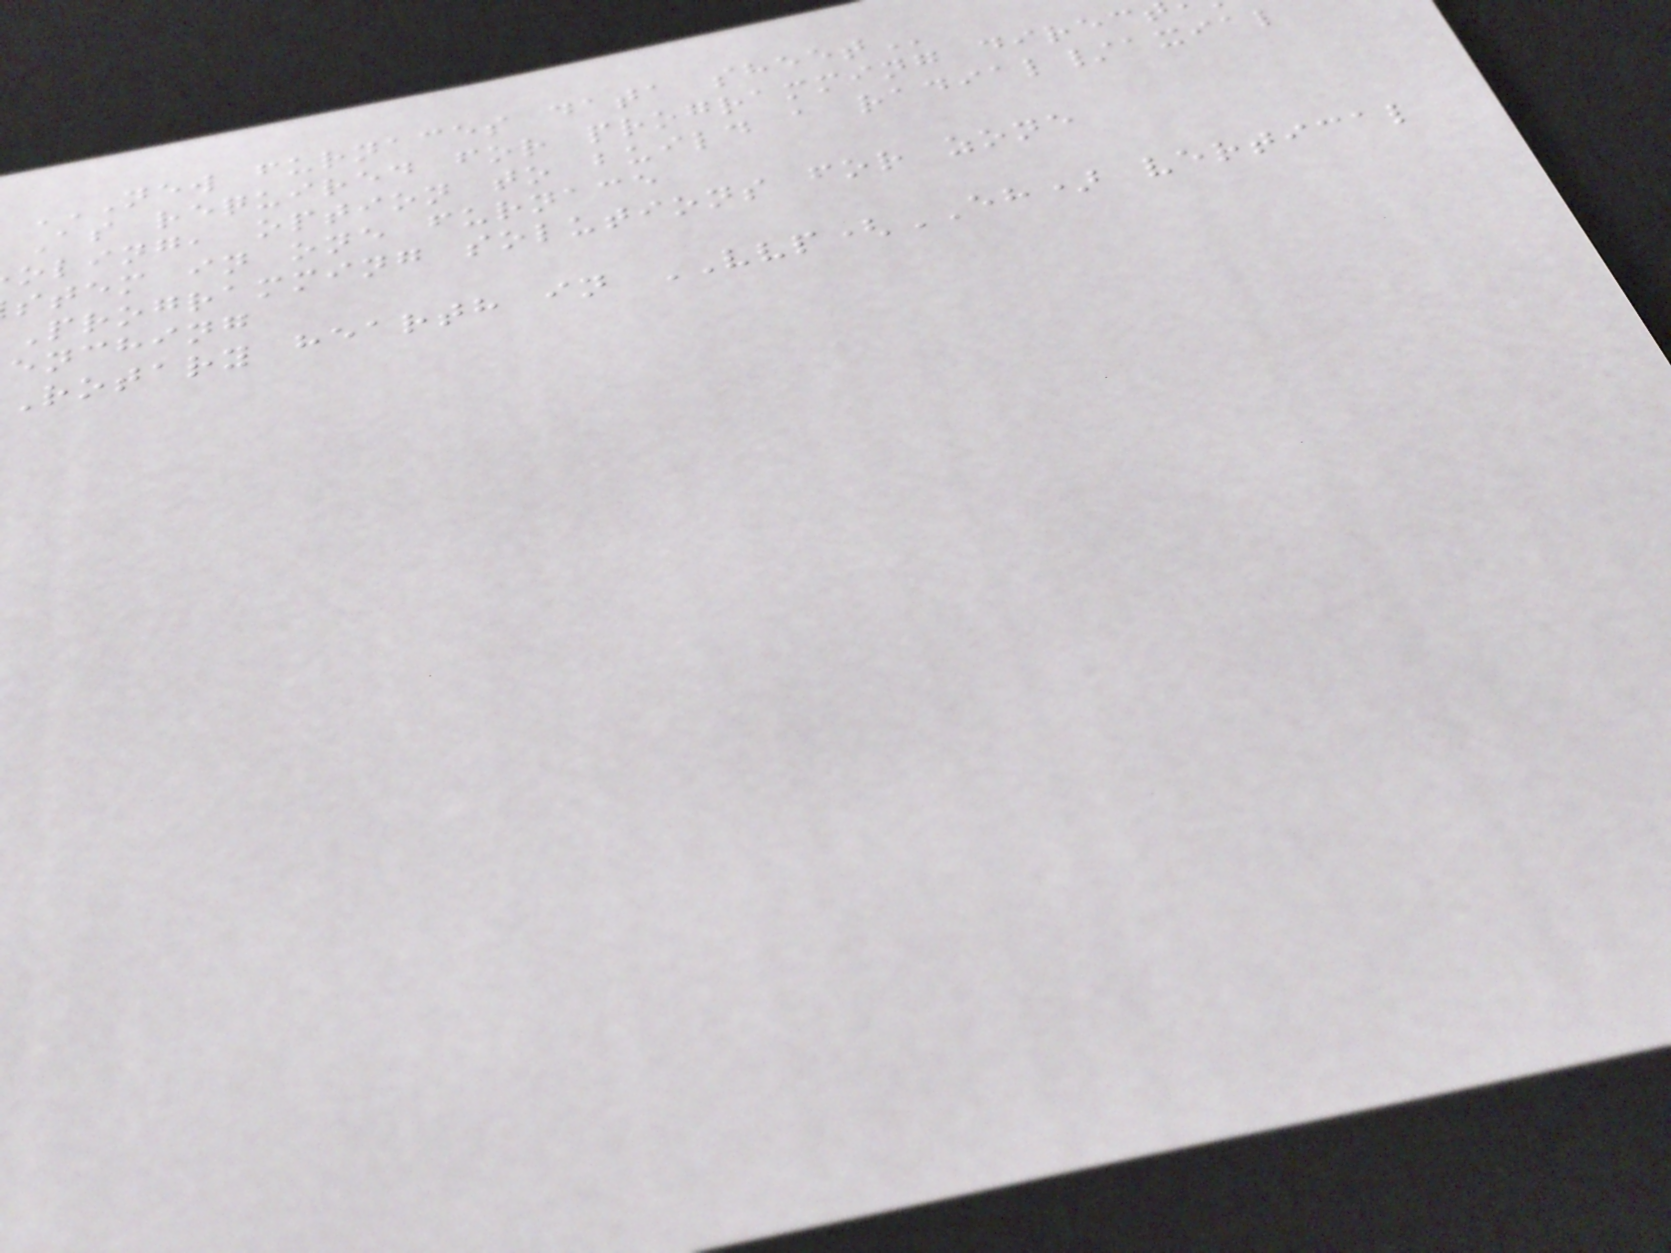NEW FURNACES DATA SHEET
As required for programming direc
oling, option to build a radial/axial
stem in one furnace
Programming solutions for zone
enching
Rotary hearth in VVP(EH) vertical
